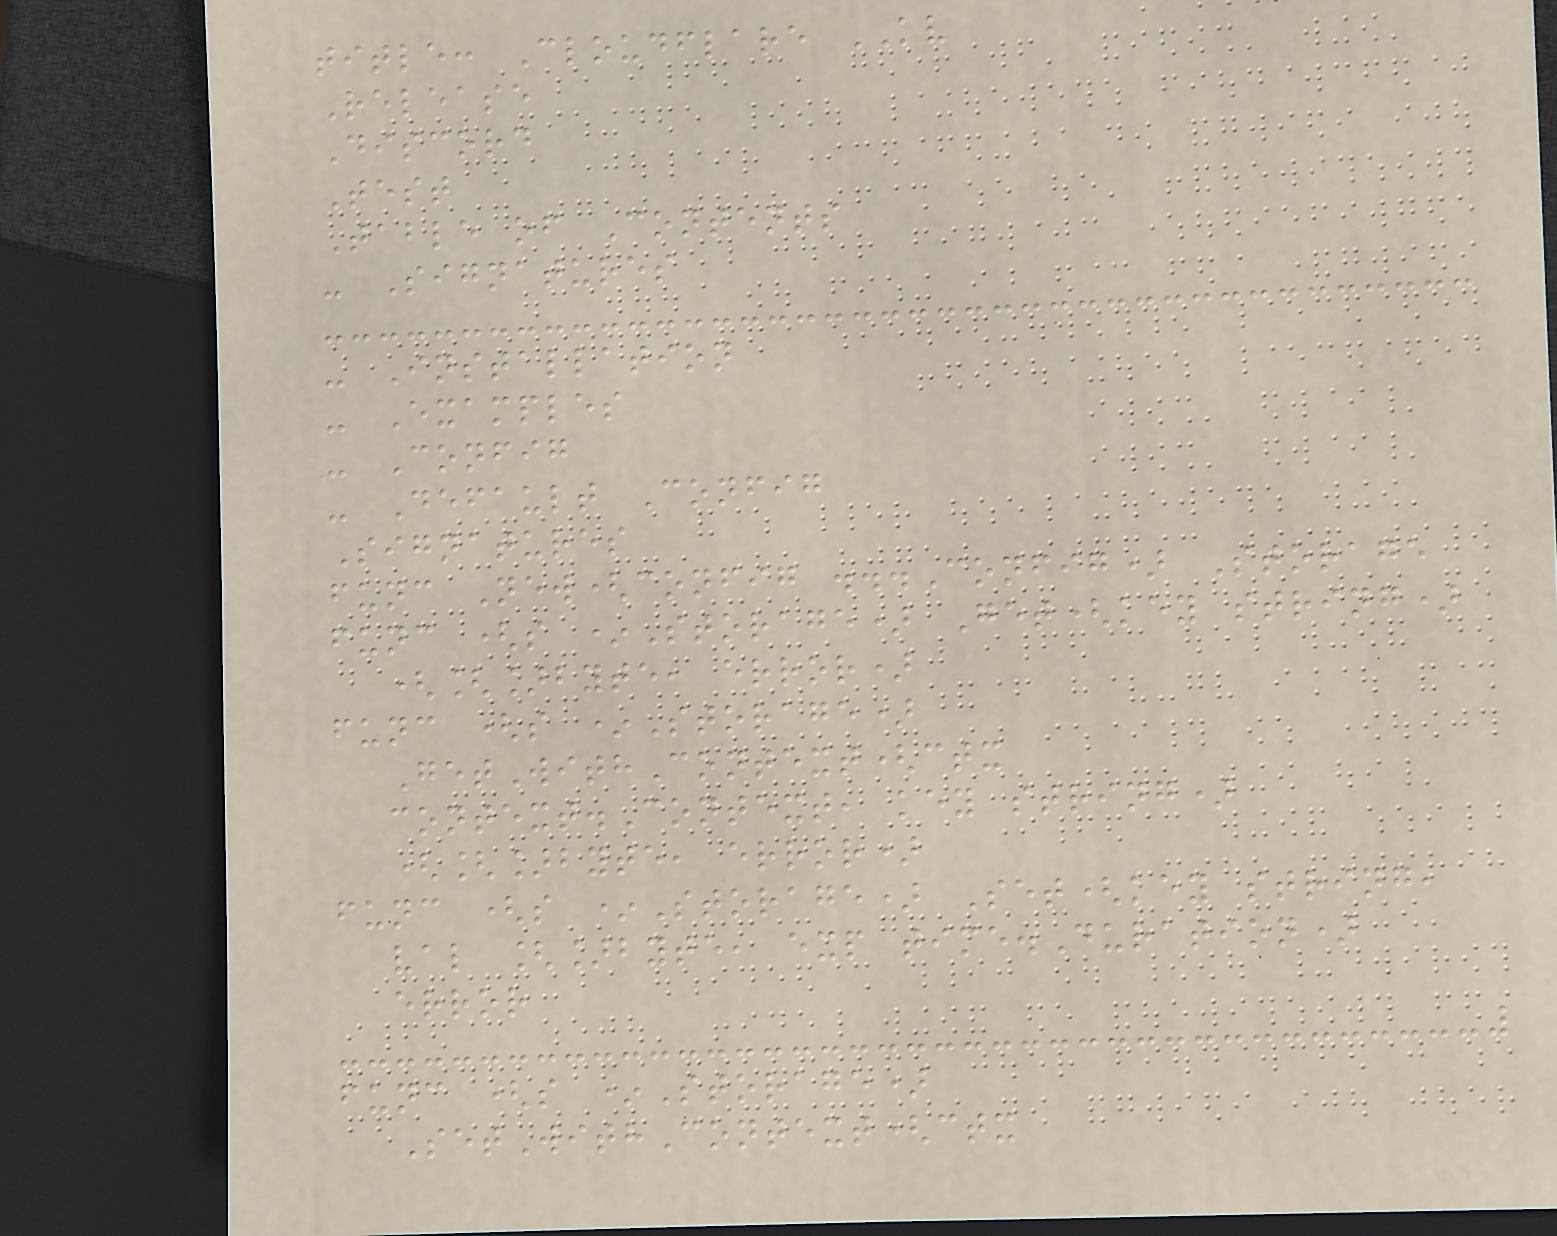title: Cloudflare KV
Release
Discord
Test
Table of Contents
- Signatures
- Installation
- Examples
- Config
- Default Config
Signatures
func New(config ...Config) Storage
func (s *Storage) Get(key string)
([]byte, error)
func (s *Storage)
GetWithContext(ctx
context.Context, key string)
([]byte, error)
func (s *Storage) Set(key string,
val []byte, exp time.Duration)
error
func (s *Storage)
SetWithContext(ctx
